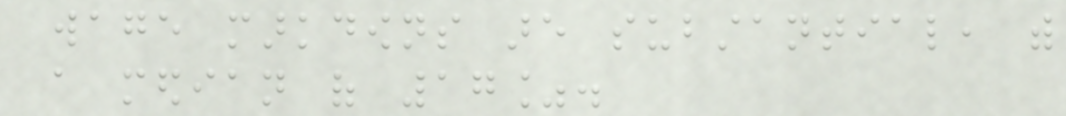wage markdowns are substantial, with
a median of 17%.
